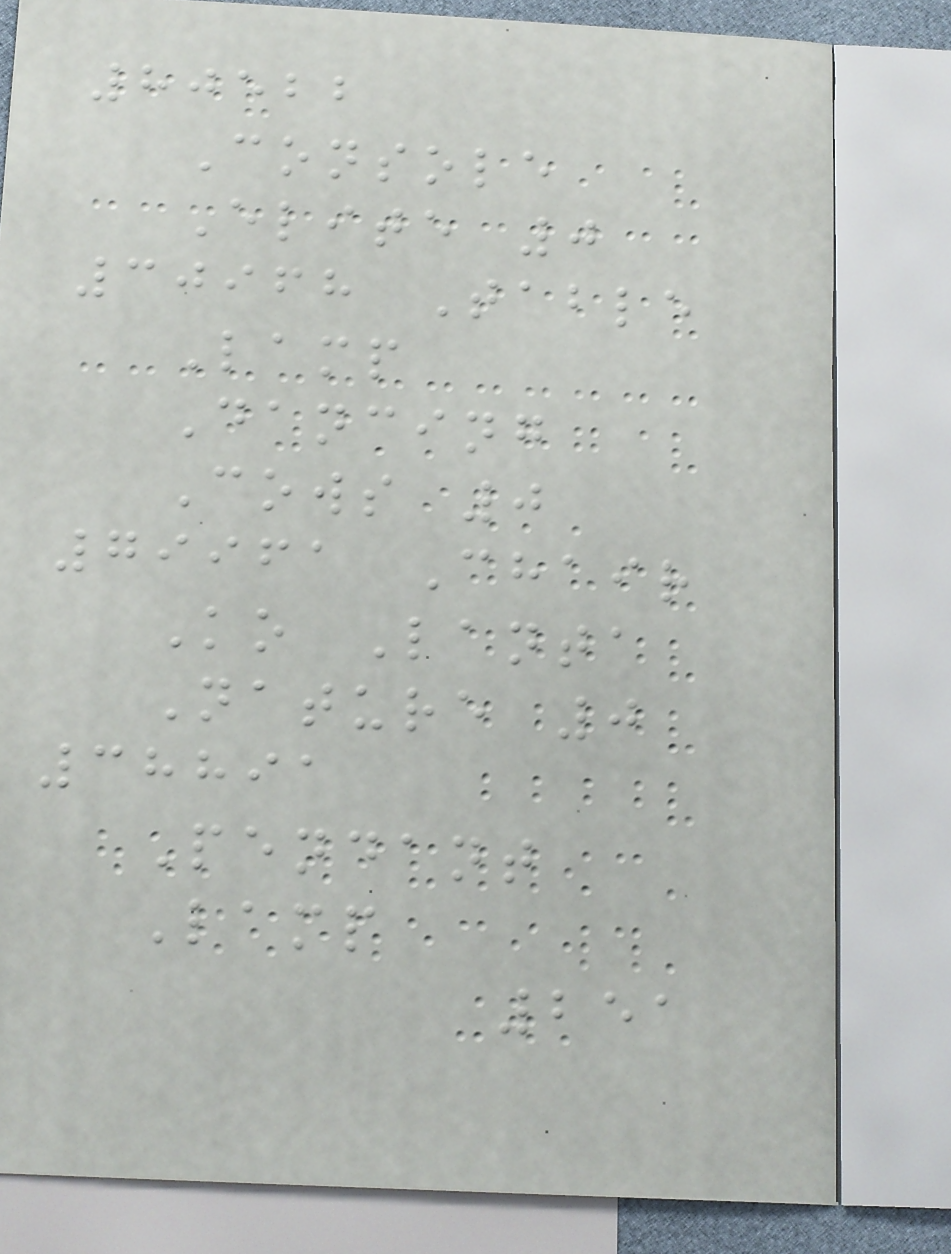80522
Console
Elite 0
30968 Table
Lamp
Dancing
Cows 0
79961 Chair
Ko Lanta
Nature 0
38891
Pendant
Lamp
251
